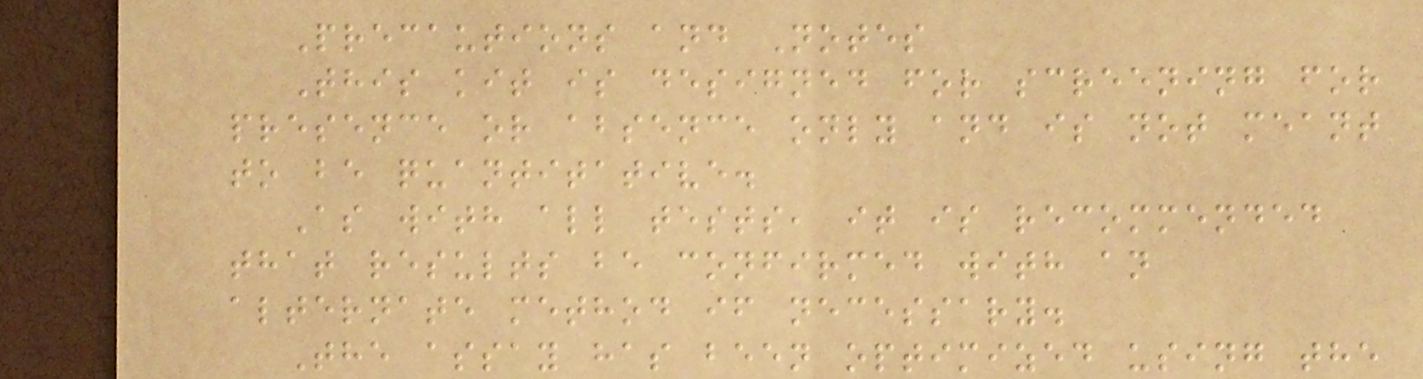Precautions and Notes
This kit is designed for screening for
presence or absence only and is not meant
to be quantitative.
As with all tests, it is recommended
that results be confirmed with an
alternate method if necessary.
The assay has been optimized using the
